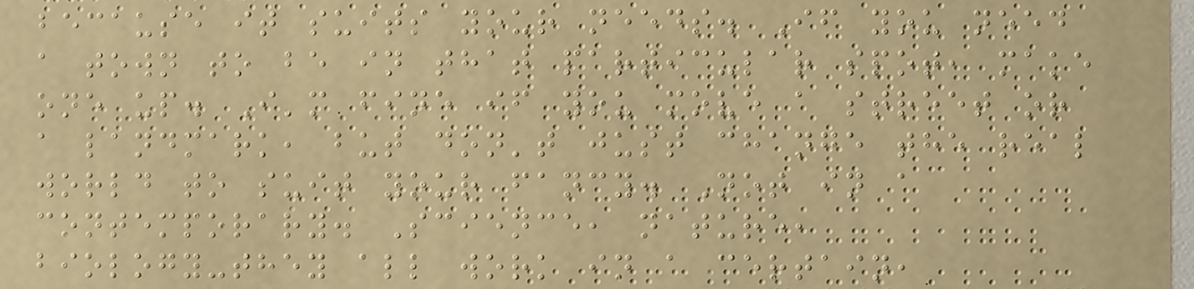because it suits your needs. If you need
a town to be in that particular spot, make
one up. I'm fine if you move a street or
a landmark, but don't just change the real
world to suit your fancy. Not in a
contemporary. Science, nature,
biology-they all work in a certain,
